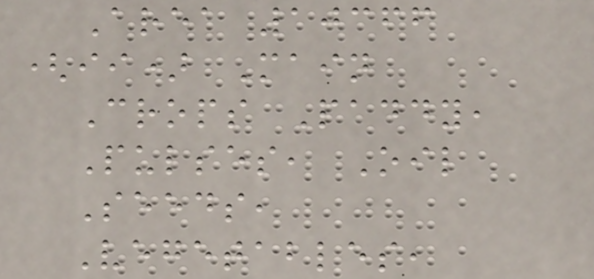Area 10366
(ii) Main
Crops Paddy,
Pulses, Oil
Seeds,
Vegetables,
